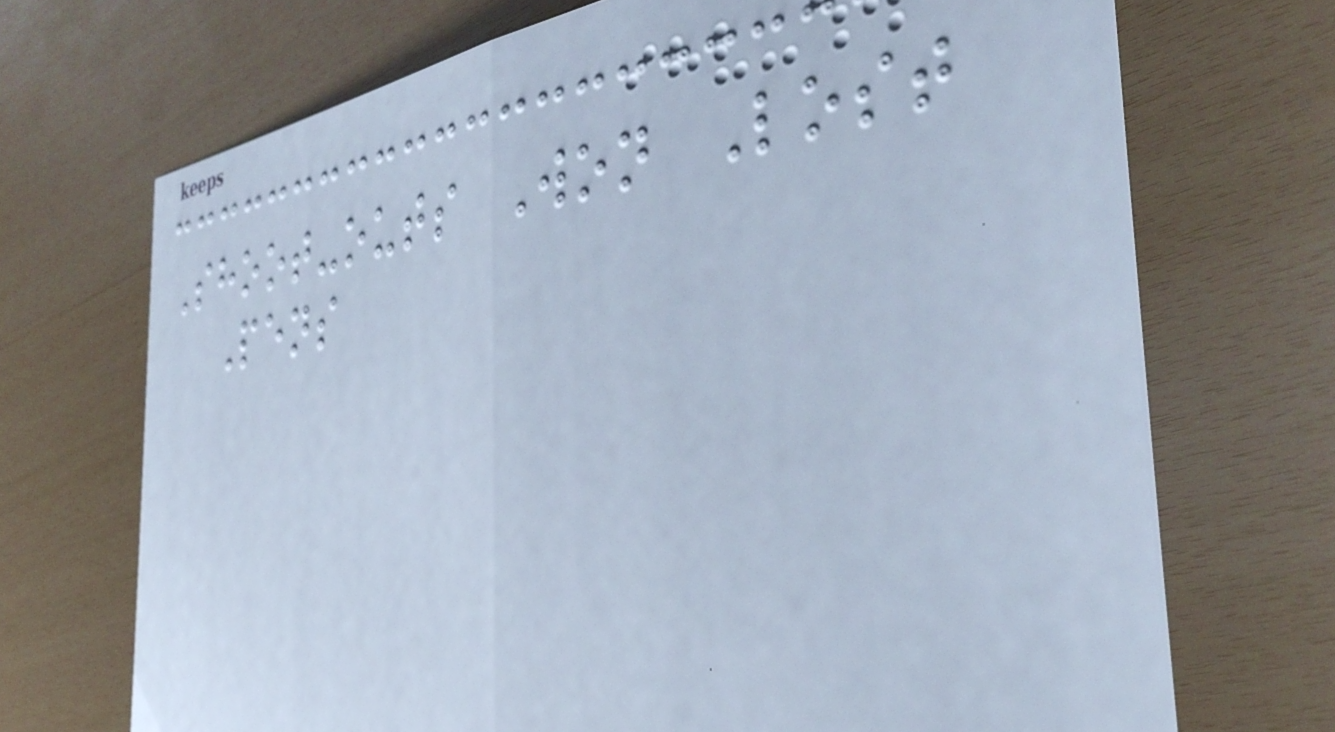Shoot-outs Won Lost
Pens
